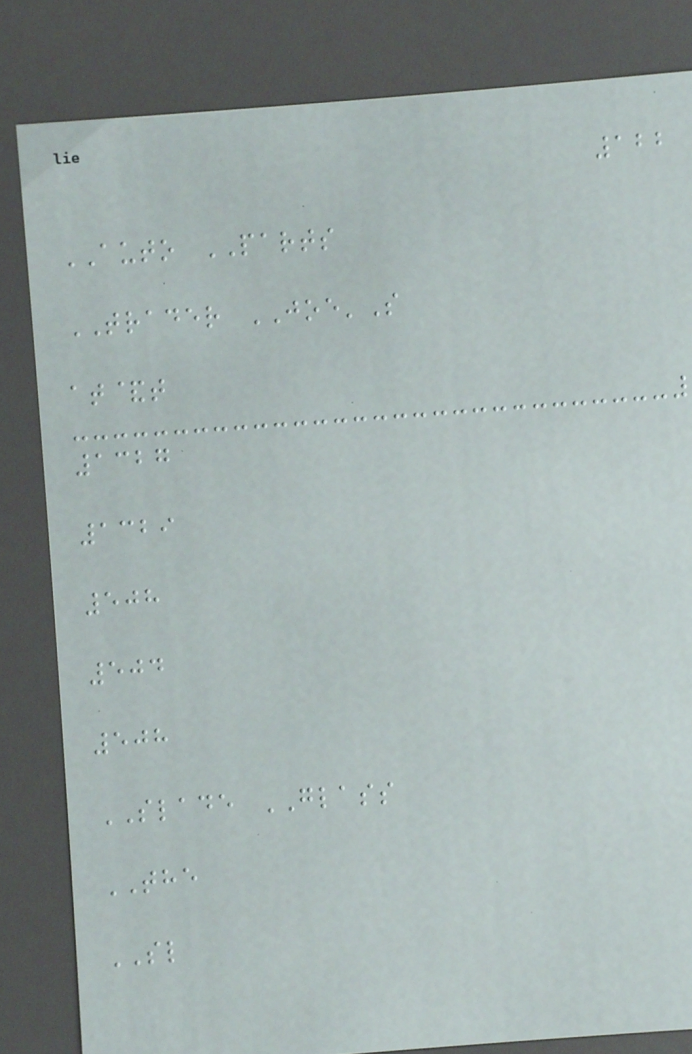122
AUTO PARTS
TRADER JOE'S
at&t
1327
1329
508
504
508
SLADE GLASS
THE
SL
